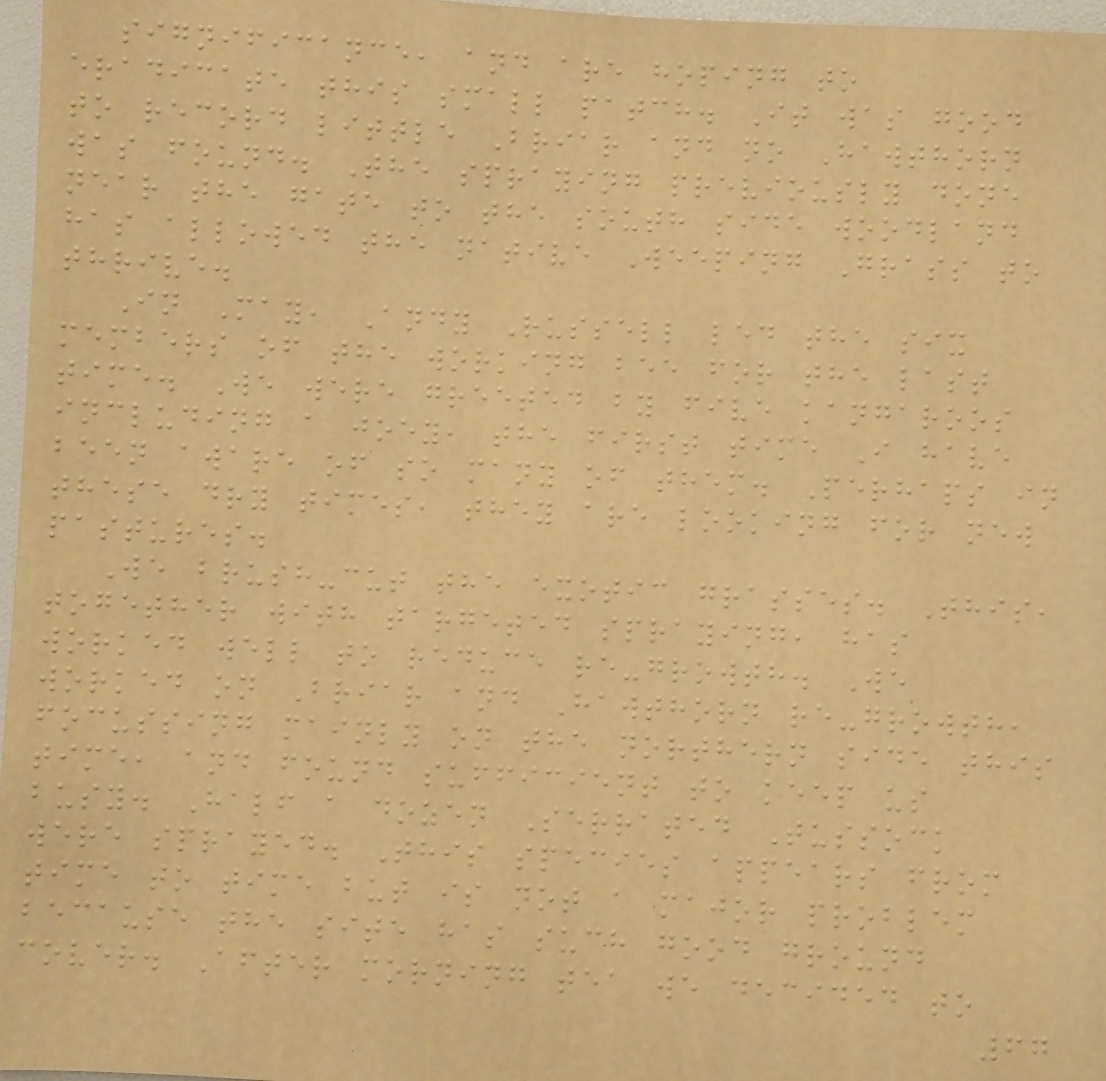significance, and are hoping to
eradicate this small patch. It was good
to record little Briar and no Hawthorn
was found. The spraying previously done
near the gate to the south side woodland
has allowed the native Weeping Grass to
thrive.
In May, Andy Russell led the six
members of the working bee for the last
time. We were greeted by five kangaroos
including a joey, the first time I have
been aware of so many of them. Perhaps in
these dry times, they are looking for new
pastures.
We brush-cut the exotic grasses. This,
together with targeted spraying, has
worked well to reduce re-growth. We
worked on Briar and Hawthorn re-growth,
focussing mainly on the northern side this
time, and found sufficient to keep us
busy. Half a dozen Serrated Tussock
were sprayed. This species appears from
time to time but is not a major problem
because the site has such good ground
cover. After morning tea we decided to
67
